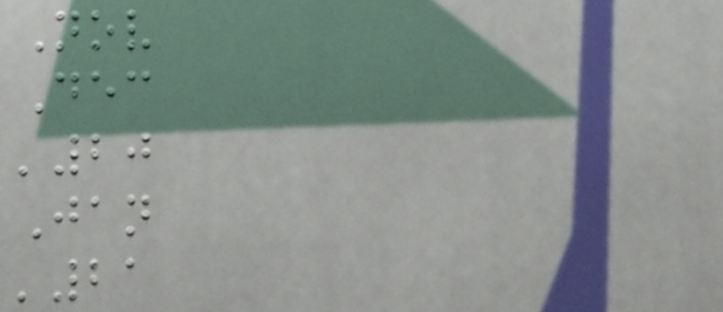Nov
Dec
'20
Jan
'21
